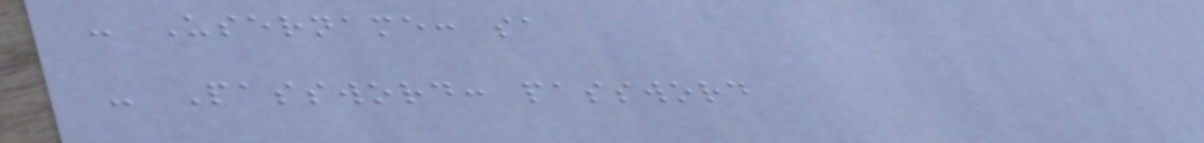- Username: sa
- Password: password
